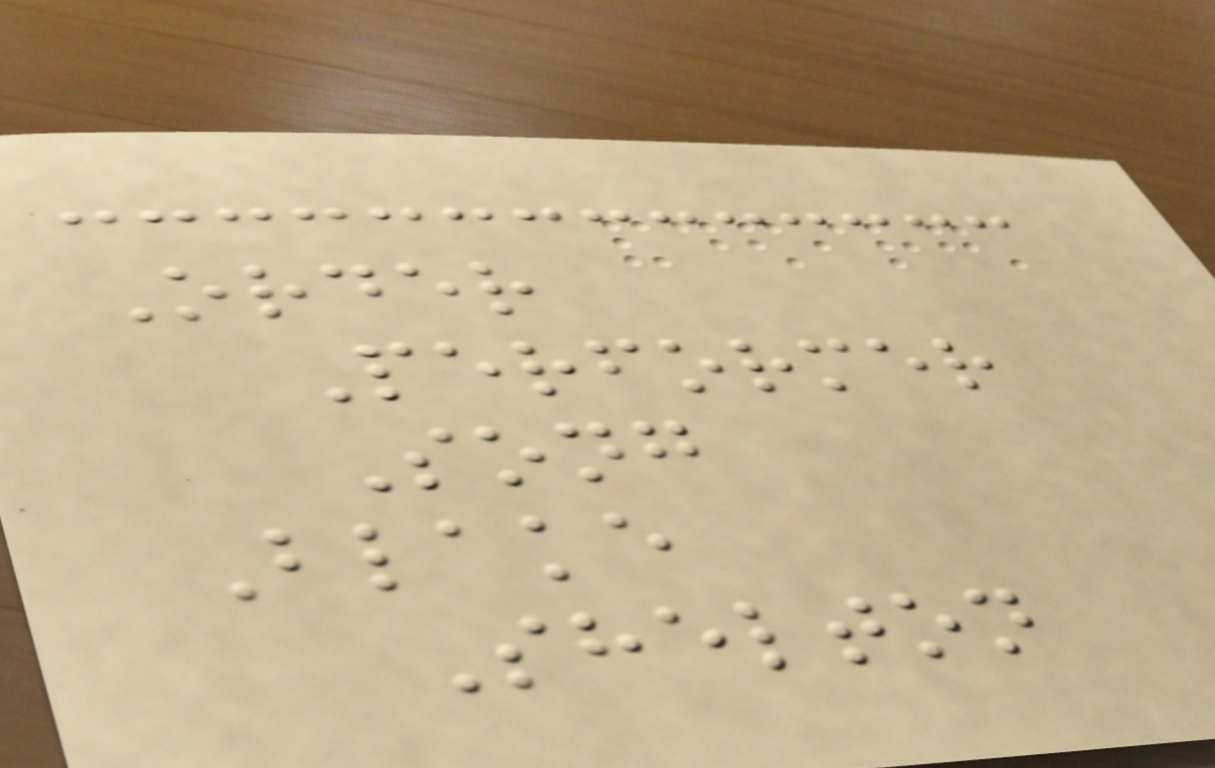Order
Performer
Song
Blake
Shelton
